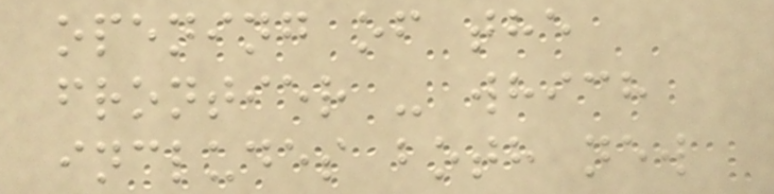opening of the
frontier - which
includes both new
